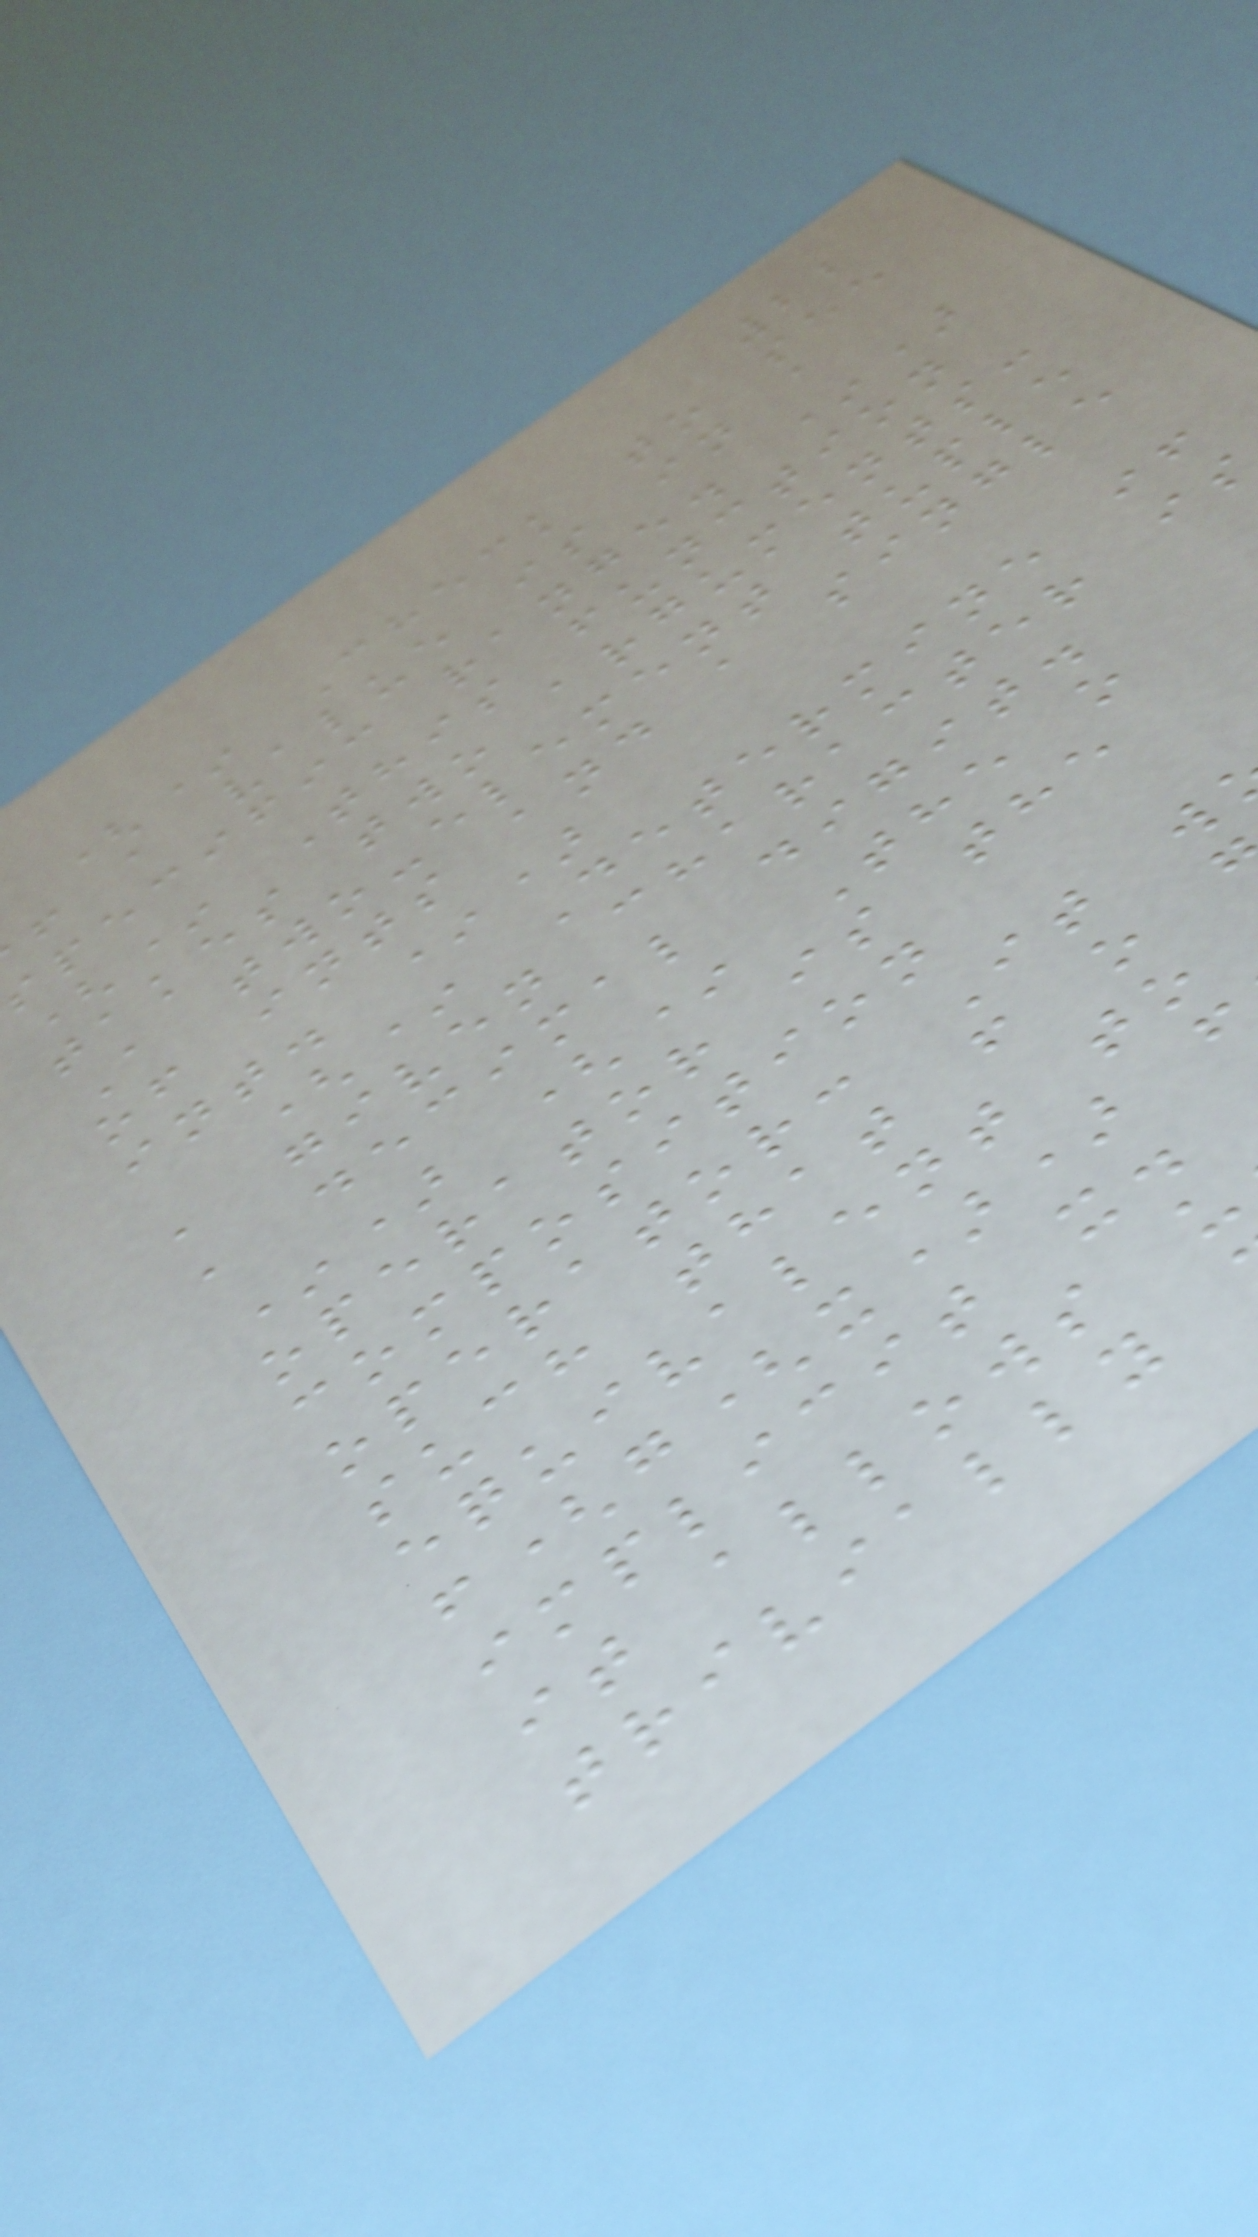22
(* Check to see
f a value is in a
specific range. *)
(* This function
takes two arguments:
A two-element tuple
of ints and a single
int. *)
(* Determine if
a given character is
a decimal digit.
*) (* The o
operator is the
composition
operator: It w
such that f o
equivalent to
f(g(x))
implicit x.
it allows u
trivially
